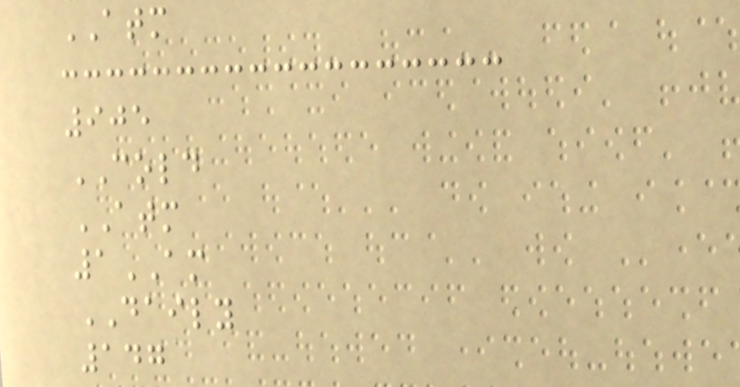ATM
905
COLD
ATM
1AM
DAILY
147
